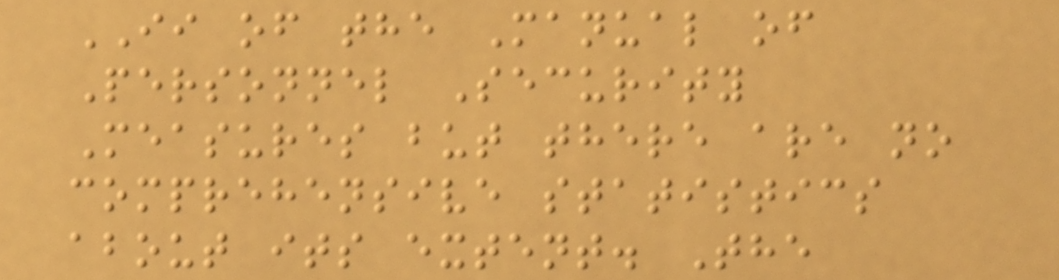II of the Manual of
Personnel Security
Measures but there are no
comprehensive statistics
about its extent. The
